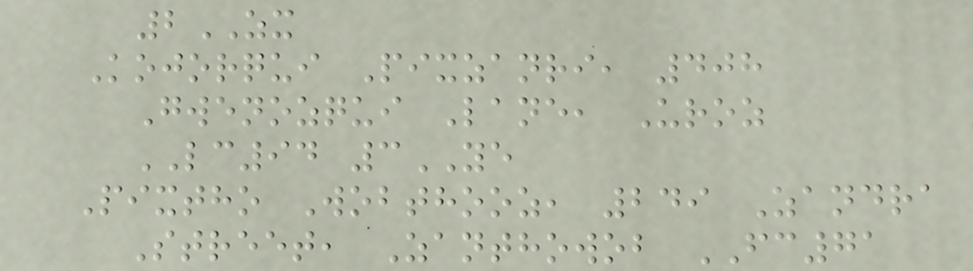2ZX
Kojorqui Pixzanri, 408
Gwenozqui Lane, Uroz
LC94 3YE
Pixtho Wobthooz, 249 Zandra
Street, Zanthowob FC71
